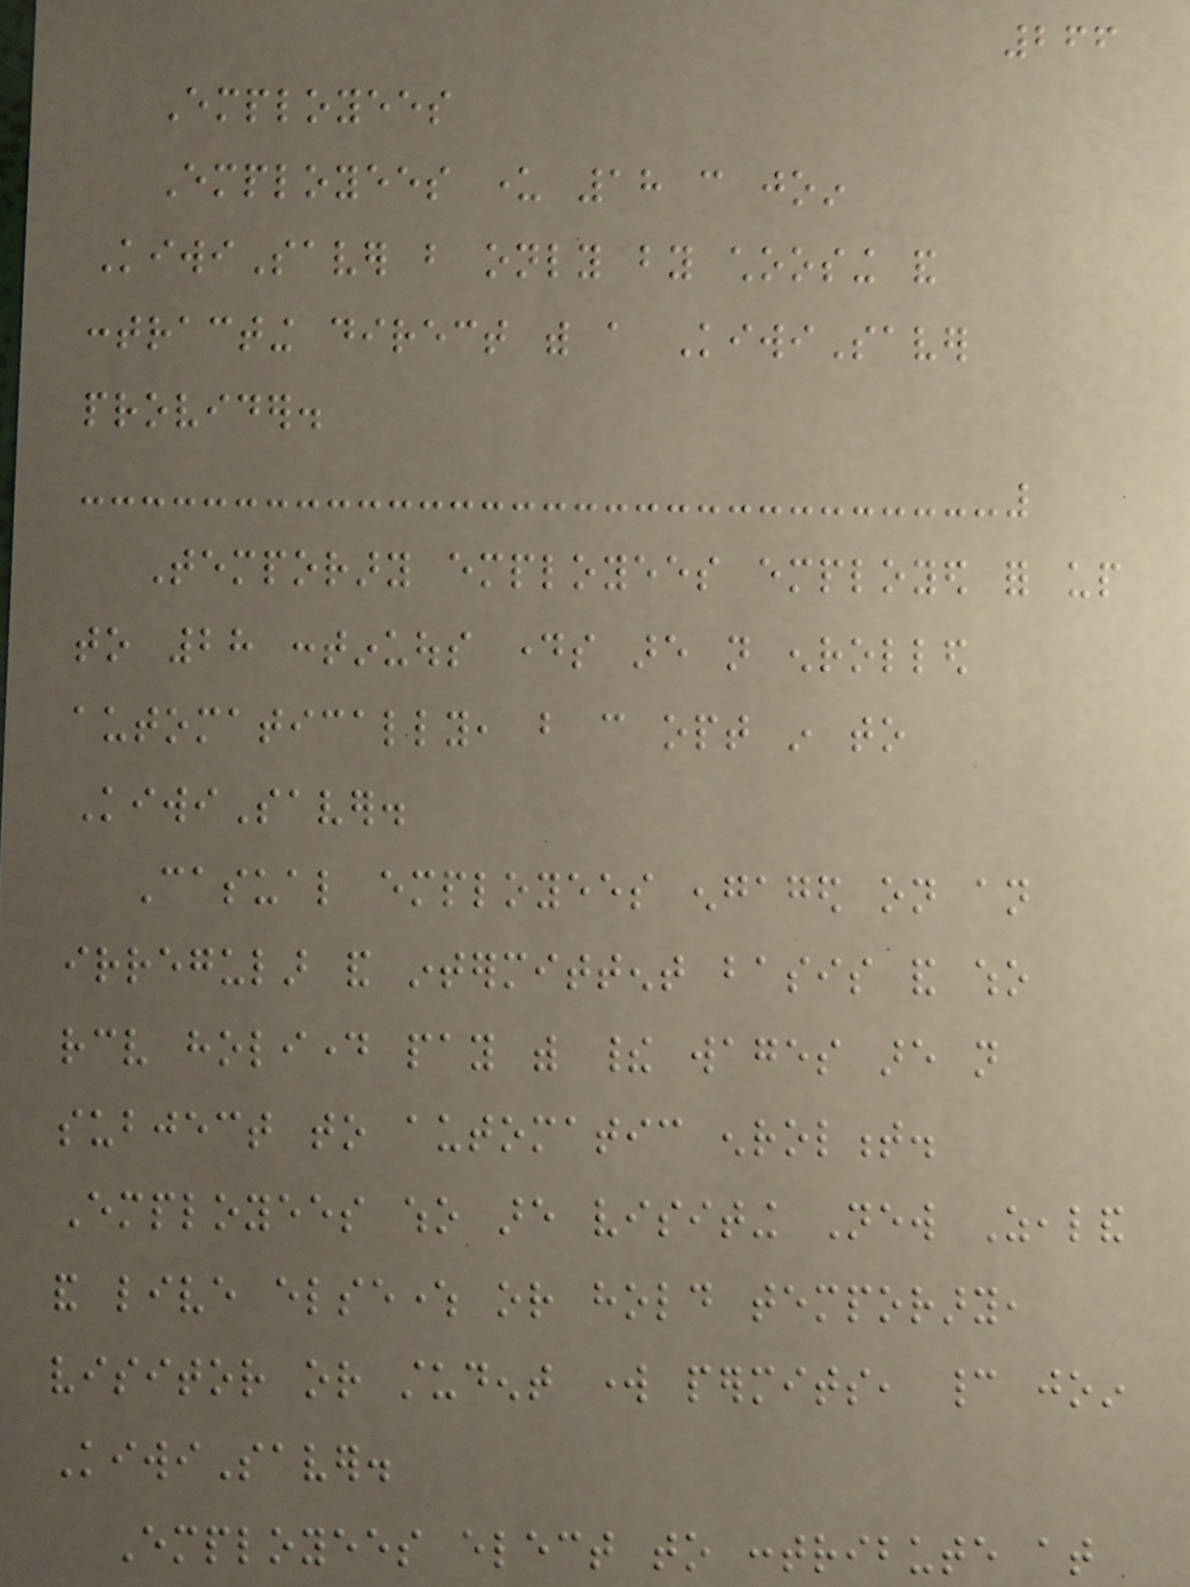266
Employees
Employees under 18 can join
KiwiSaver but only by choosing and
contracting direct with a KiwiSaver
provider.
Temporary employees employed for up
to 28 continuous days are not enrolled
automatically, but can opt in to
KiwiSaver.
Casual employees engaged on an
irregular and intermittent basis and who
receive holiday pay with their wages are not
subject to automatic enrolment.
Employees who are visiting New Zealand
and live elsewhere or hold temporary,
visitor or student work permits, cannot join
KiwiSaver.
Employees elect to contribute at
